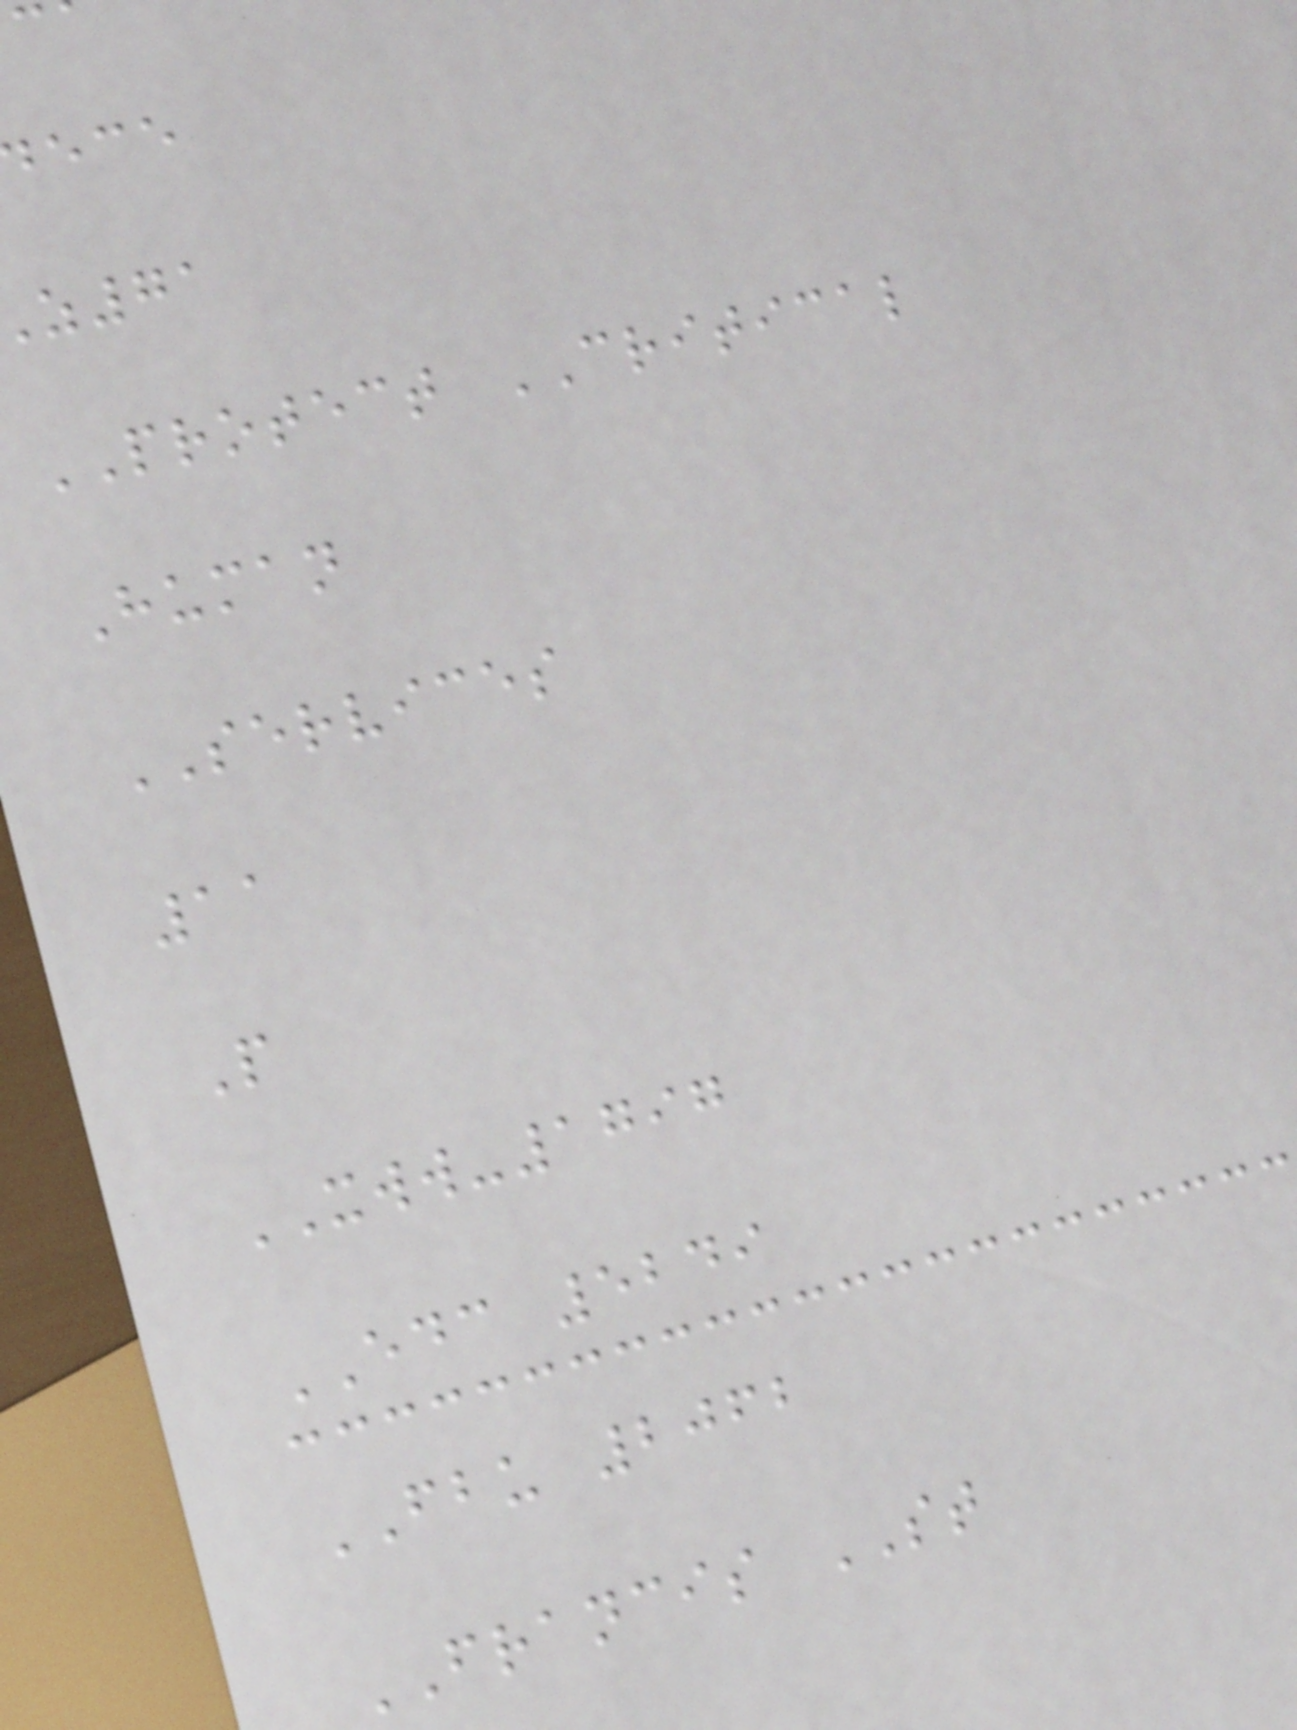z71
PROTECT CRITICAL
Human
SERVICES
11
P
XWW-1797
EDC 5249
FBU 2062
FRANCIS ST
